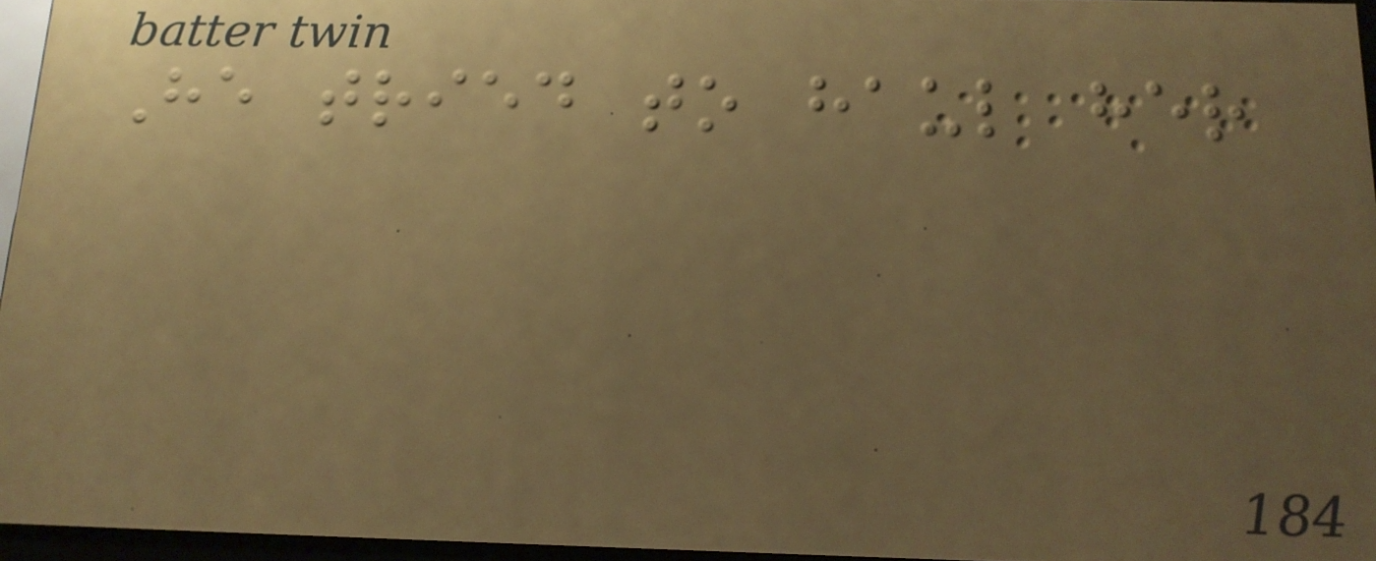He tried to haul her
